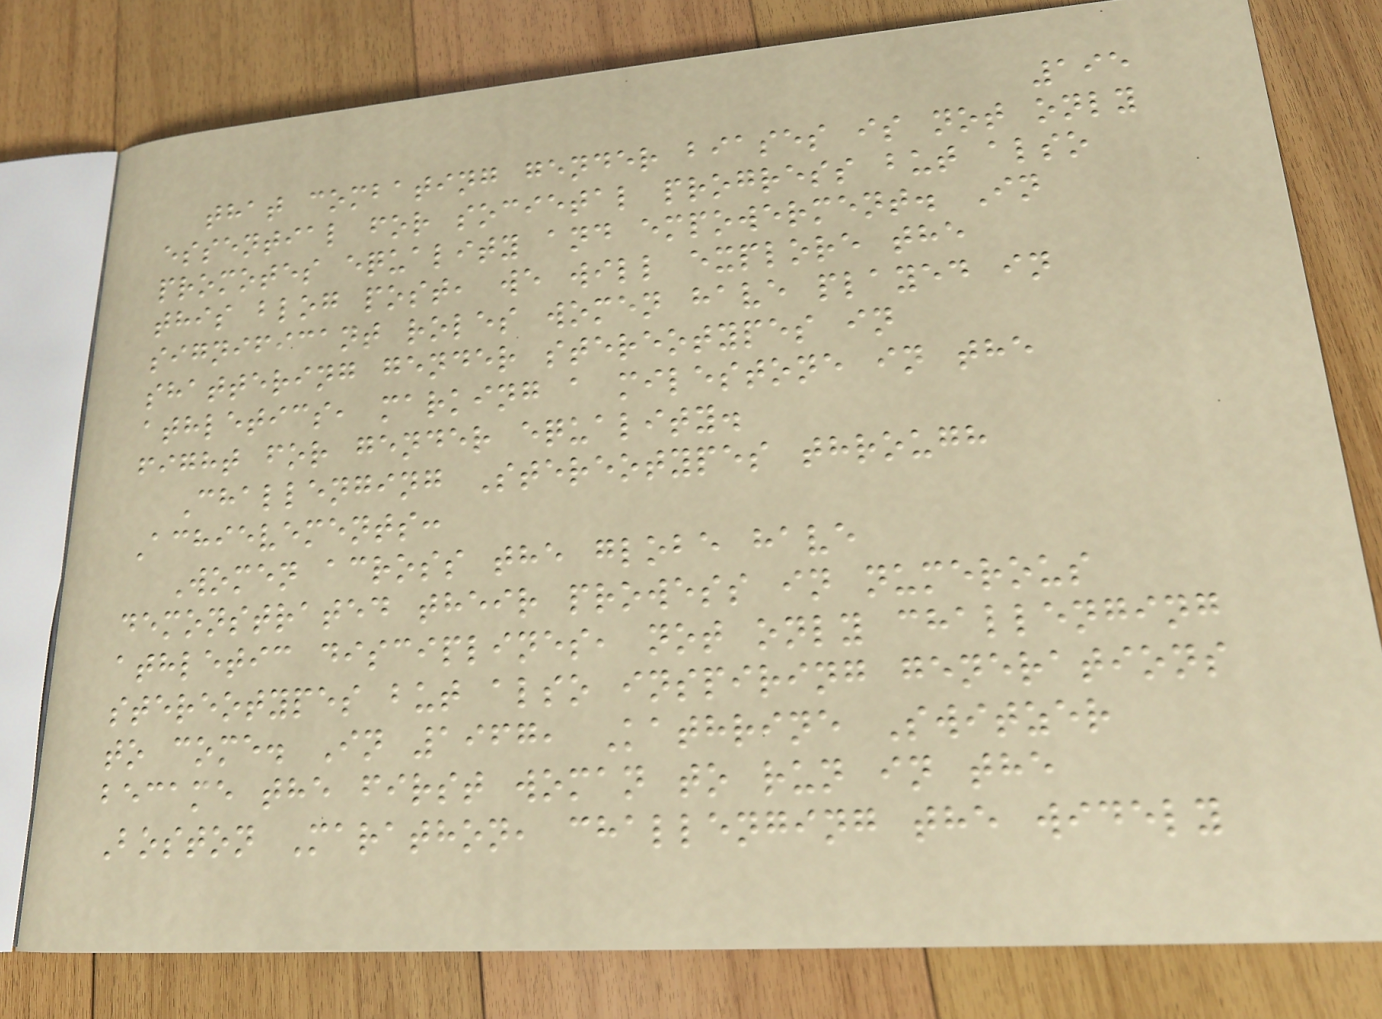195
that combating gender biases is not only
essential for societal progress but also
promotes equality and empowerment. In
this blog post, we will explore the
significant roles women have played in
shattering gender stereotypes in
athletics, marking a milestone in the
fight for gender equality.
Challenging Stereotypes through
Achievements:
Women across the globe have
demonstrated their prowess in numerous
athletic disciplines, not only challenging
stereotypes but also inspiring generations
to come. In 1967, Kathrine Switzer
became the first woman to run in the
Boston Marathon, challenging the widely
